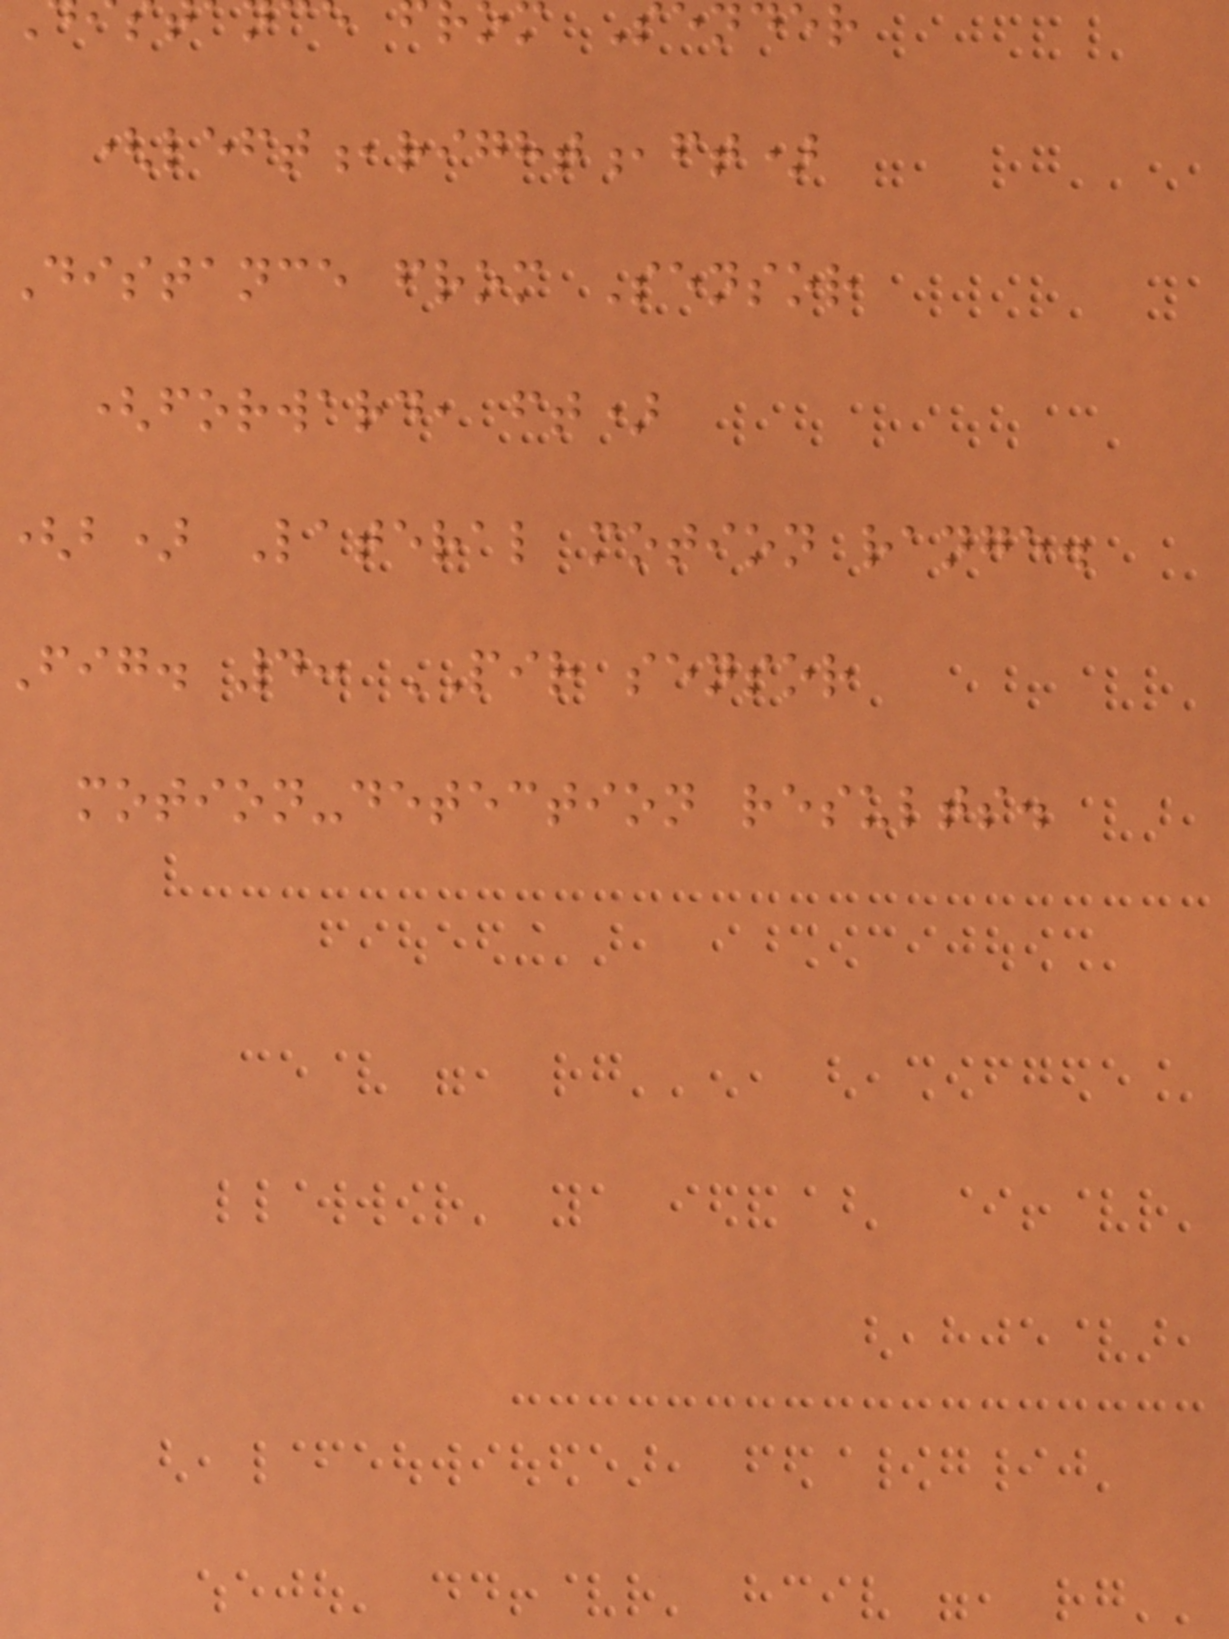sender
(left,right,ft)
Distance from Sensor
(forward, ft)
(b) Lateral motion range.
fig. 4: PIR sensor
motion-detection results.
